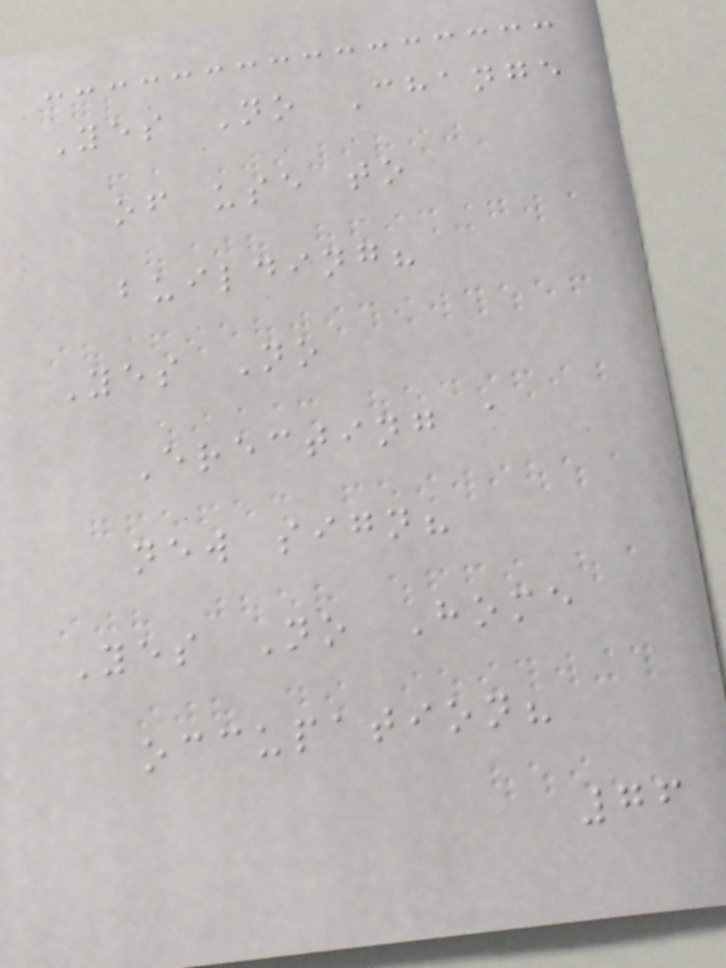Yes No Change
of use to
building?
Yes No
Erecting a
new sign?
Yes No Home
occupation?
76
